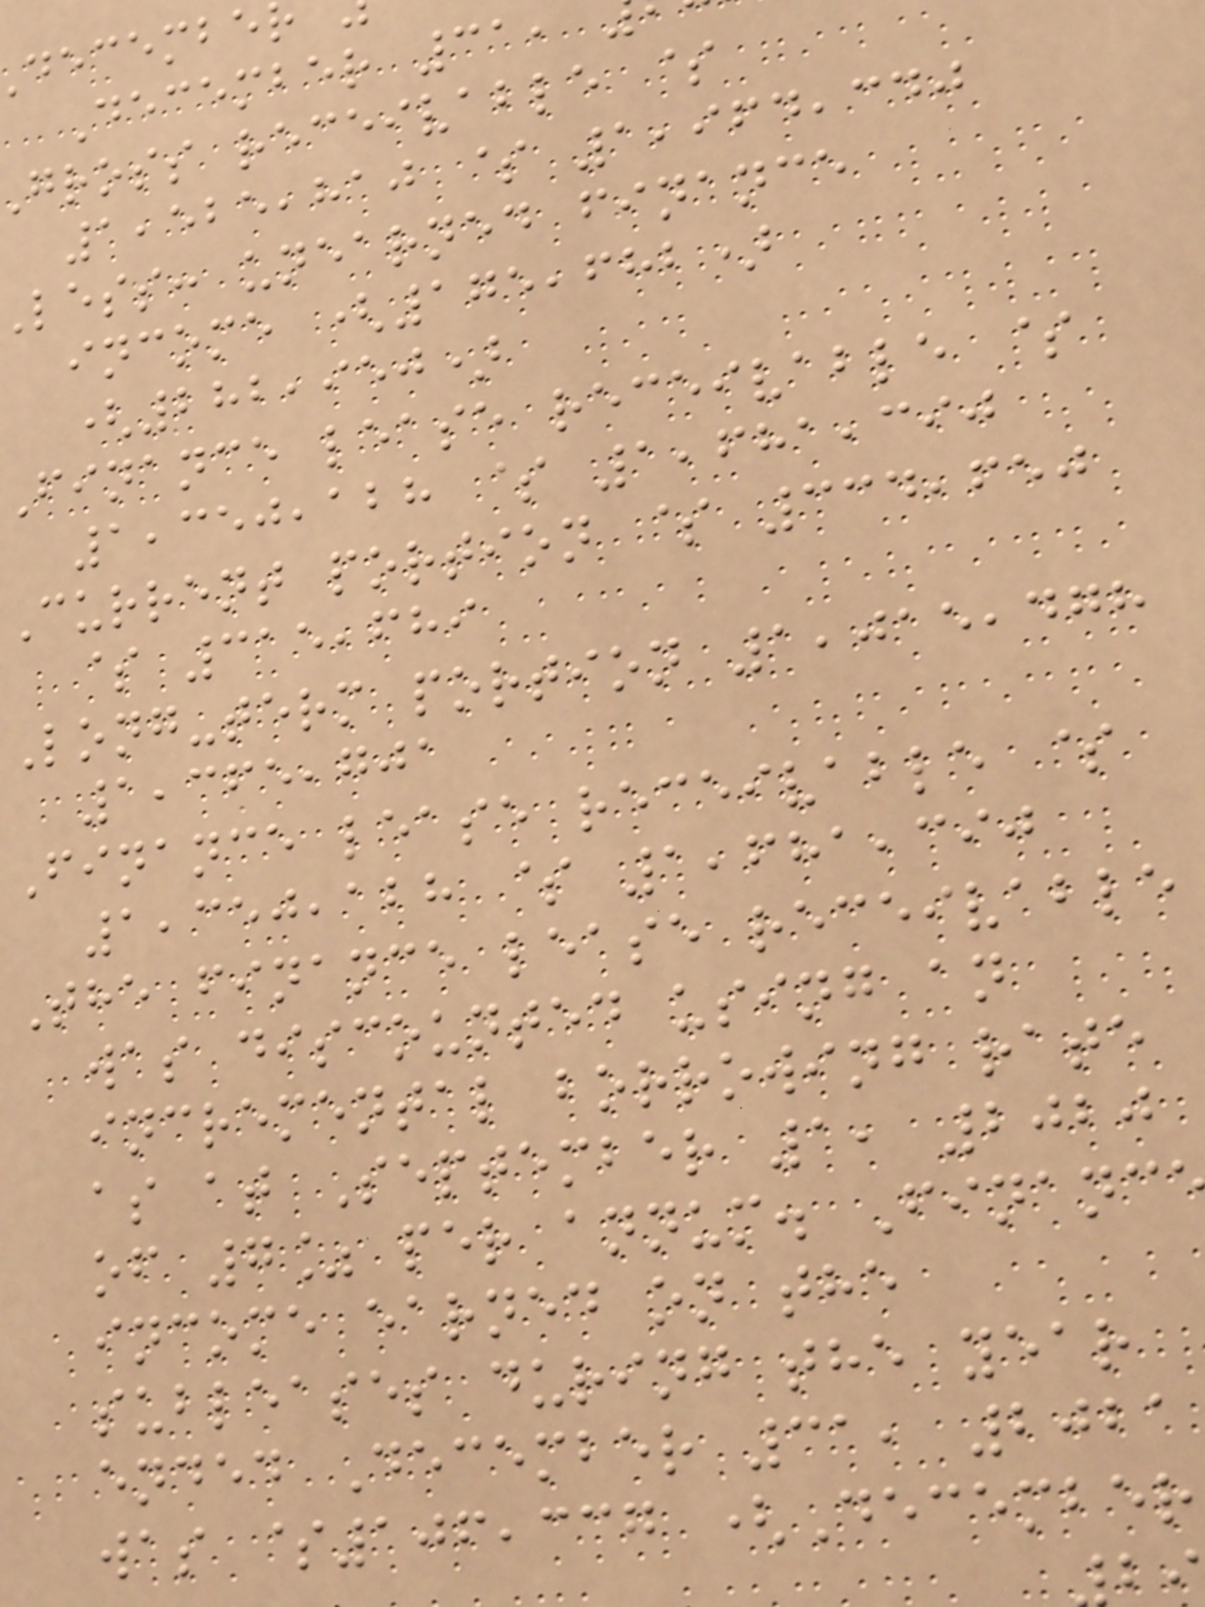December 31,
gross receivable $
1,525,810 $ 1,964,340
less: unearned finance
income (175,682)
(282,950)
Finance lease receivable $
1,350,128 $ 1,681,390
Current portion $ 334,650
$ 315,689
Long-term portion 1,015,478
1,365,701
Finance lease receivable $
1,350,128 $ 1,681,390
The finance lease receivable
was discounted using an
incremental borrowing rate
as at September 1, 2020
of 7% per annum. Financ
income earned on the
subleases during the year
ended December 31, 2021
was $106,337 (December
